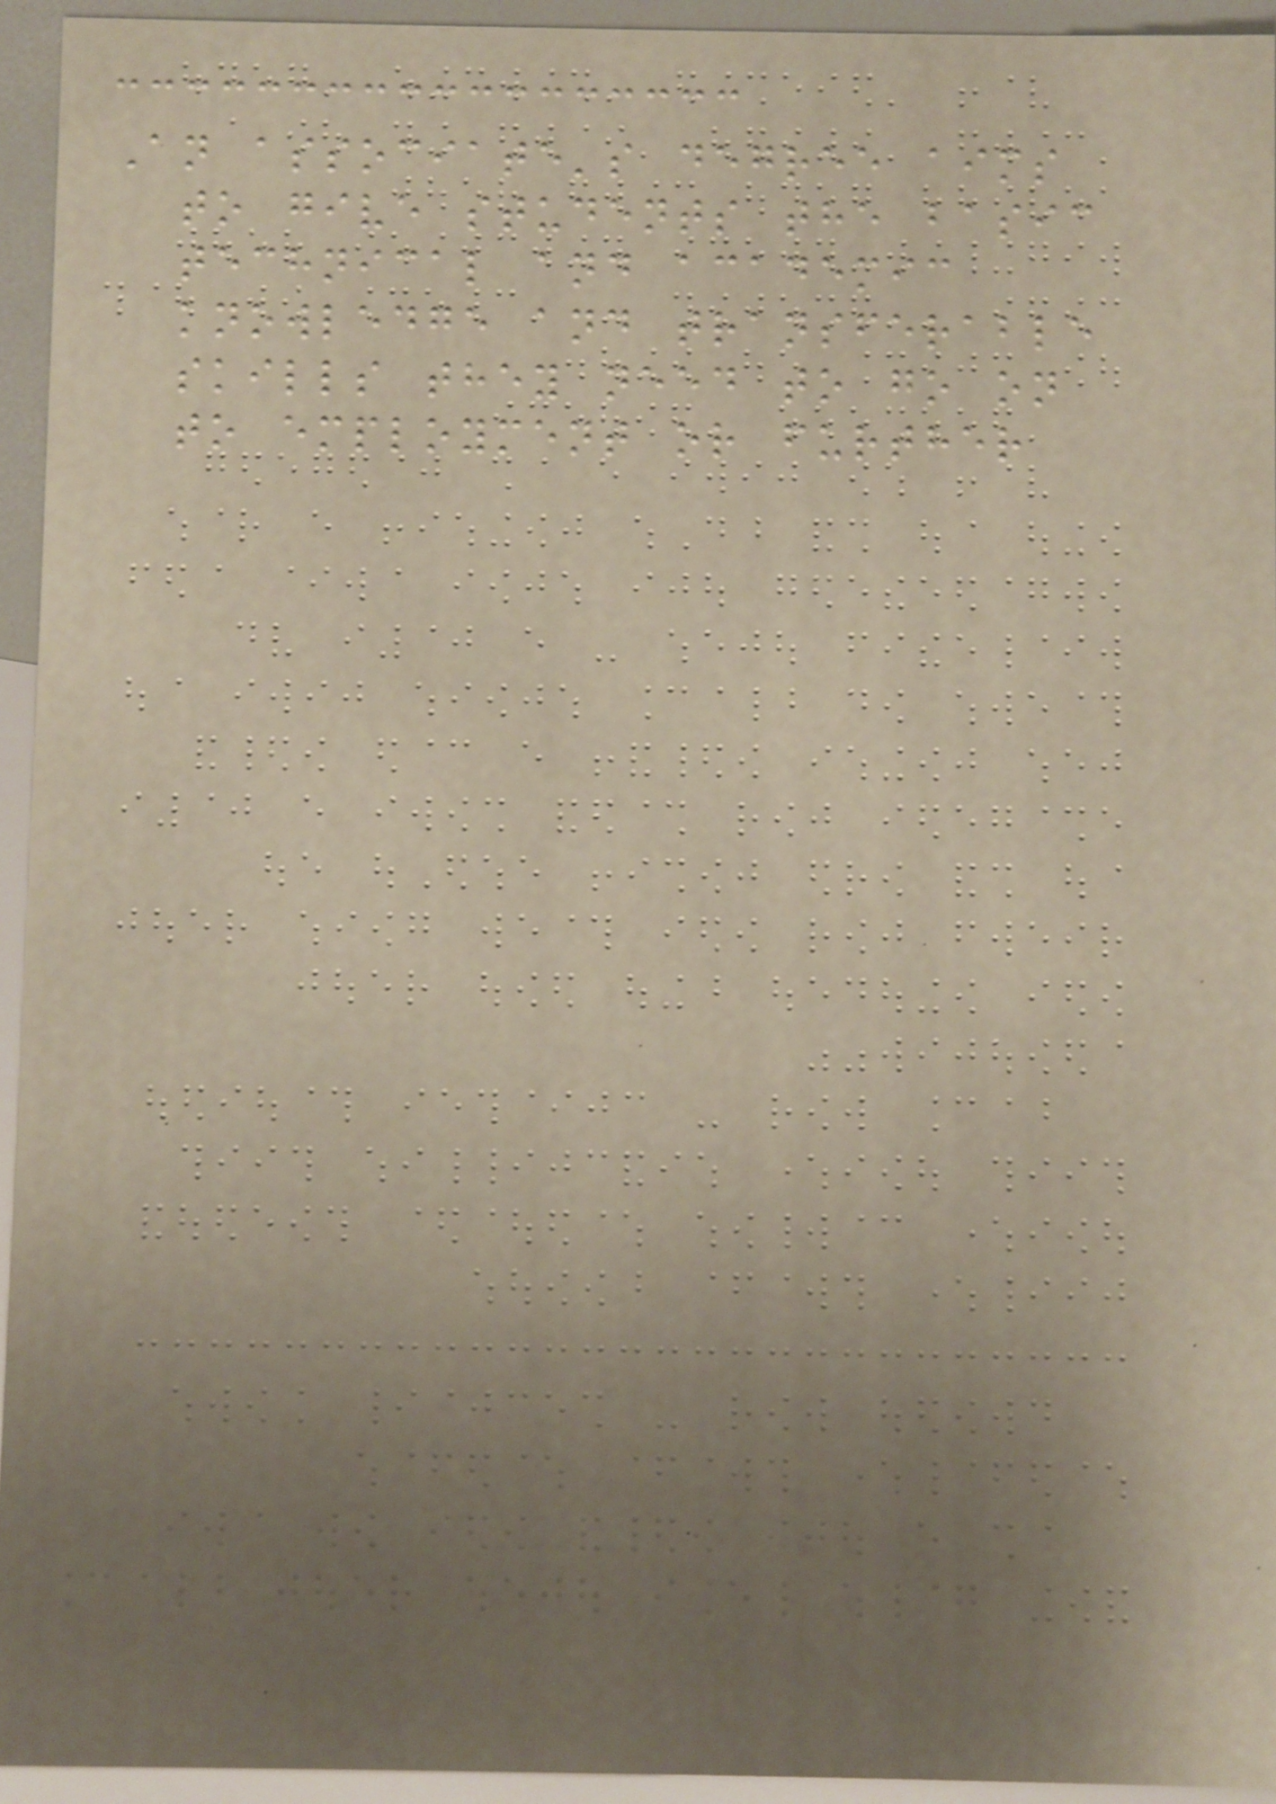An associate's degree aims
to give students the basic
technical and academic
knowledge and transferable
skills they need to go on
to employment or further
